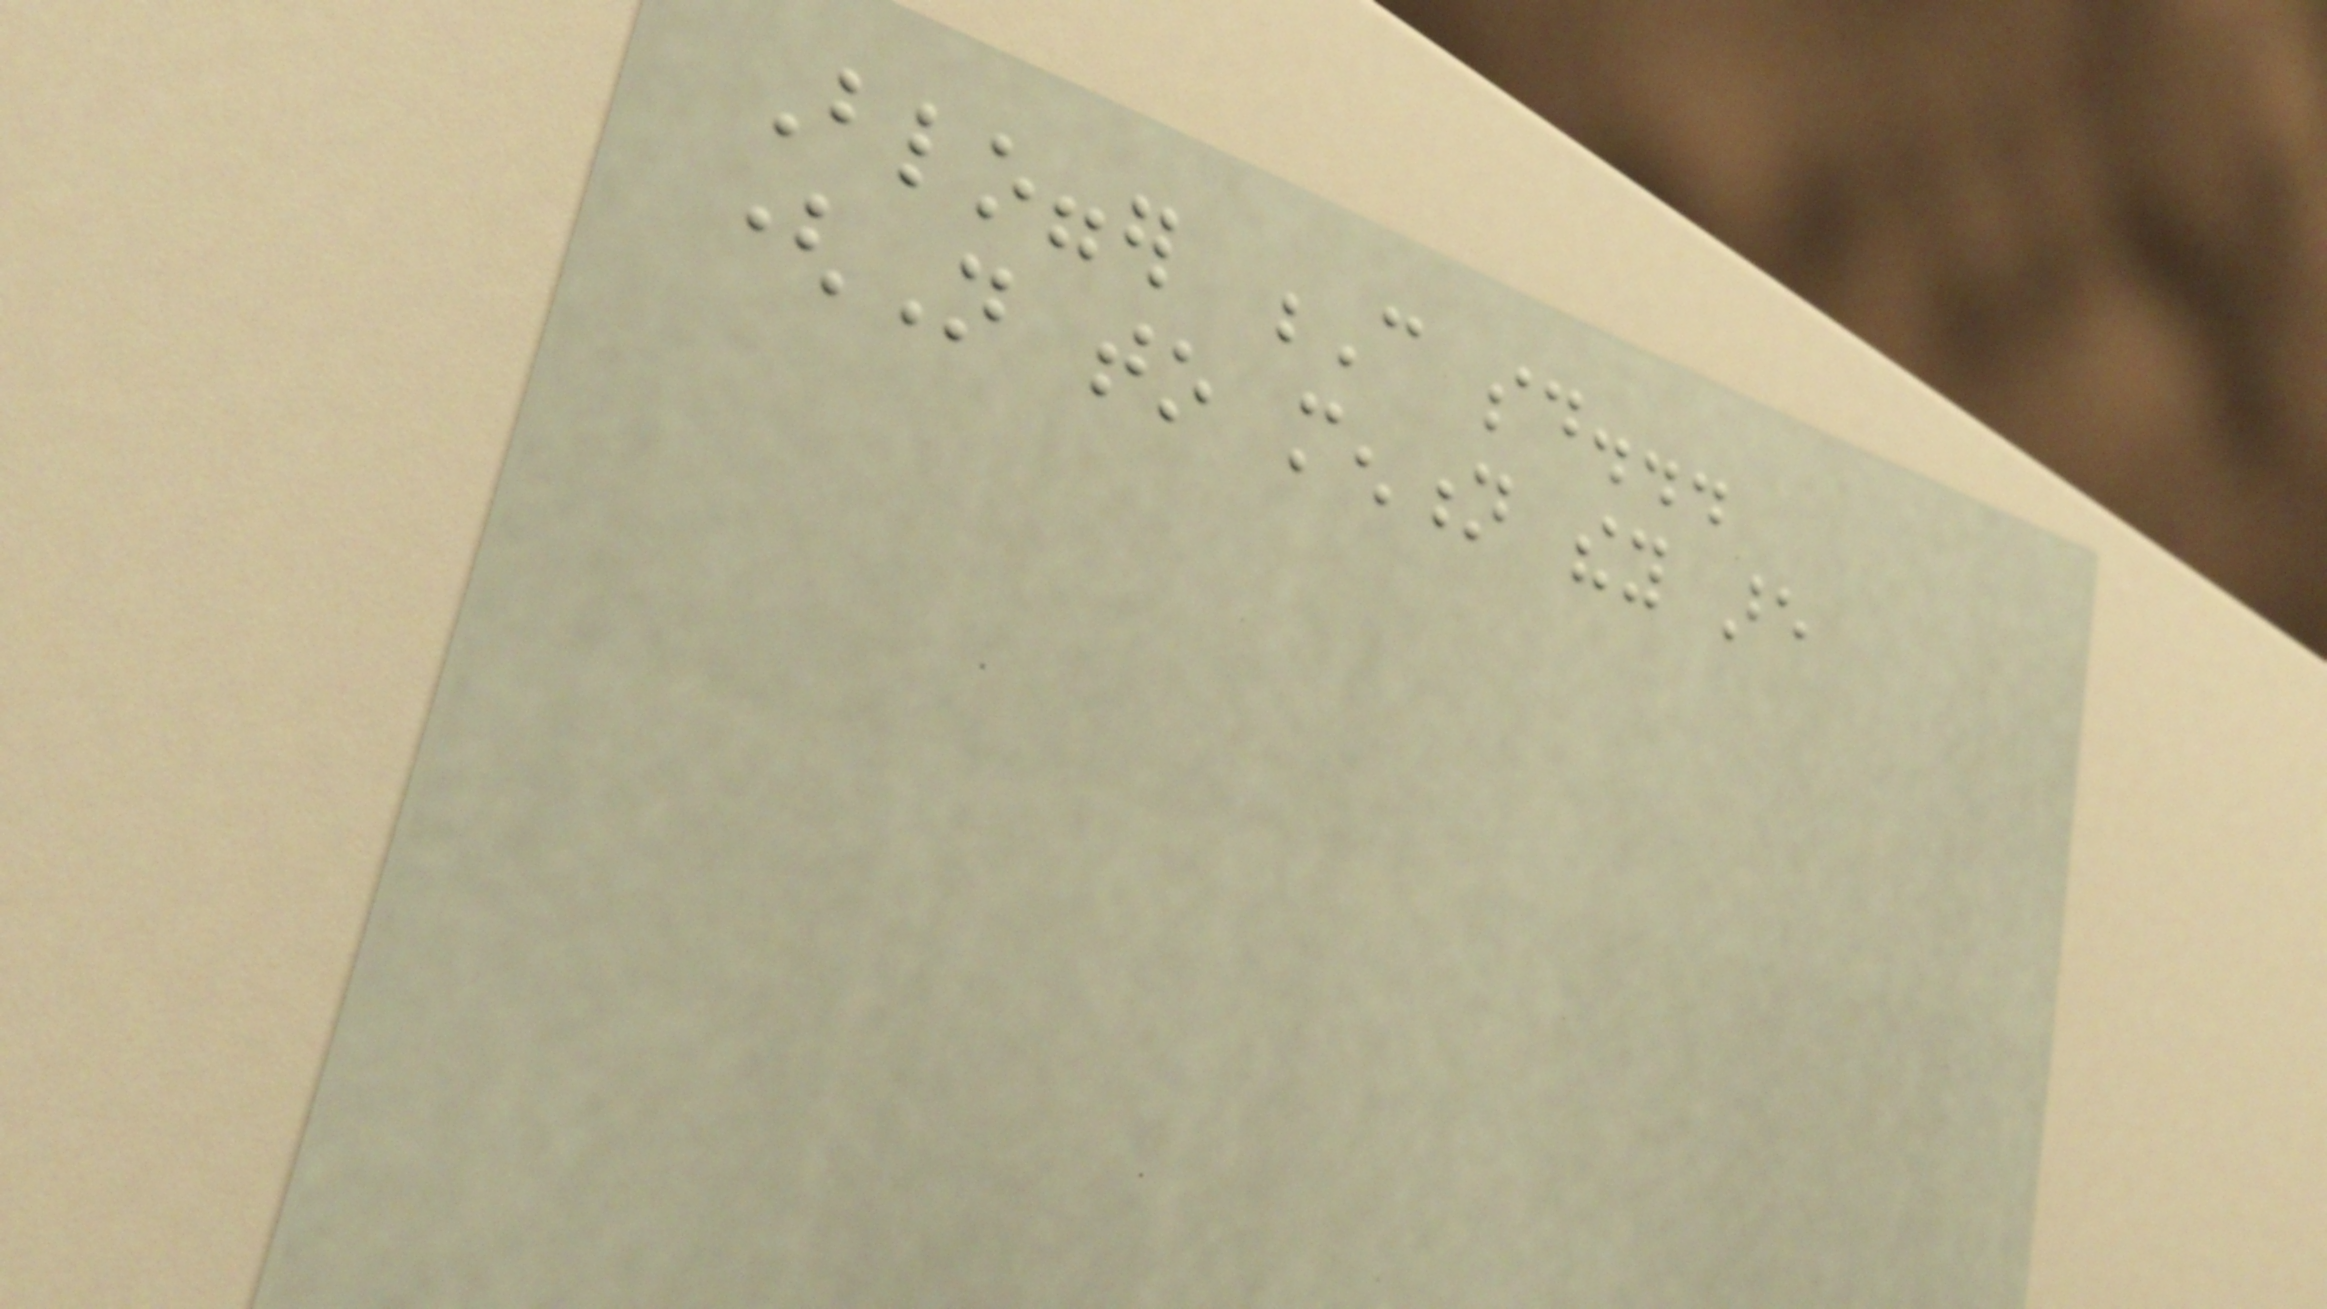Blogger C said...
(Not to mention they are
